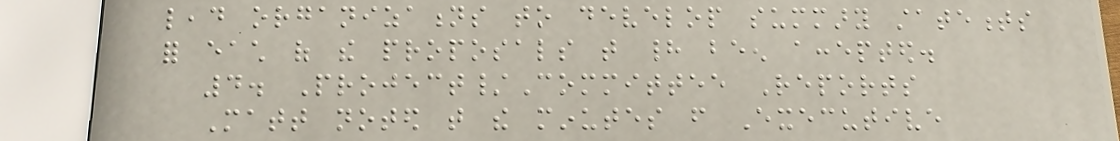lead organizations to develop summary statements
for each of the proposals that had been accepted.
4. Project/Committee Reports
Matt noted that the minutes from Executive
